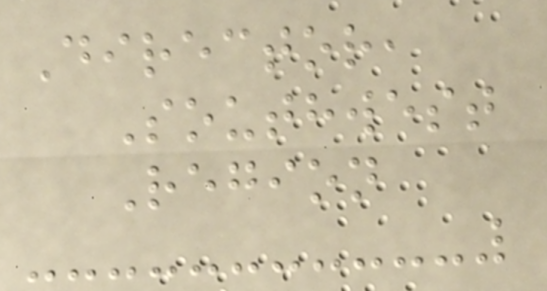Director,
Southwest
Region
